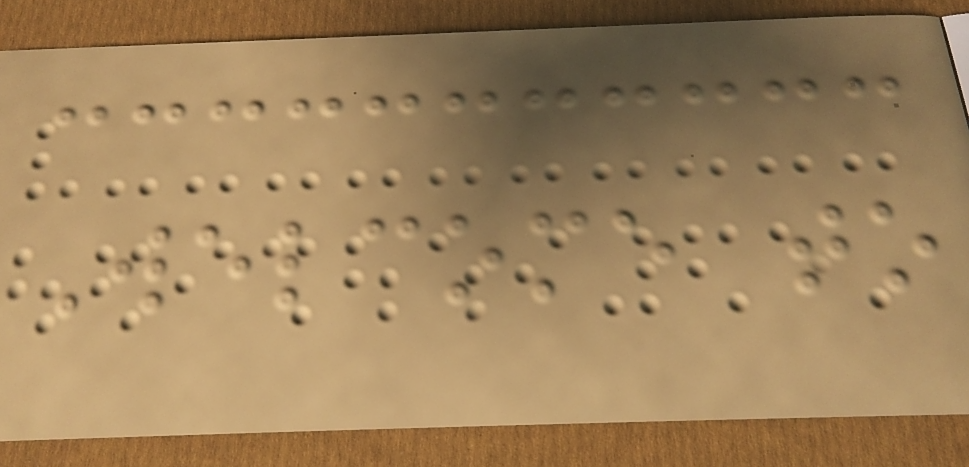Welcome to
